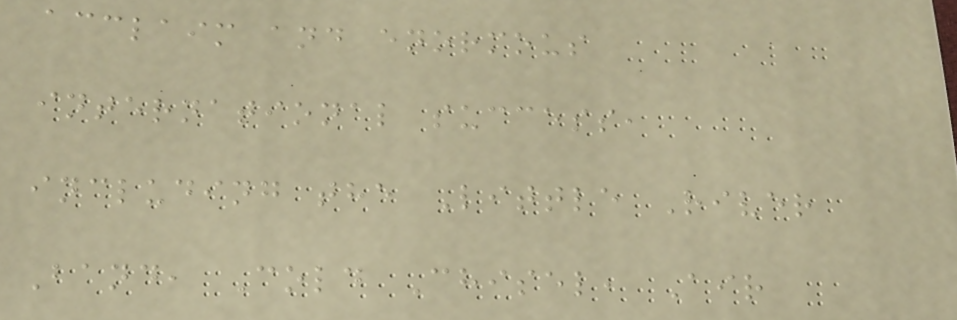acclaim and enormous
international success,
including the Little River
Band, Cold Chisel, Air
